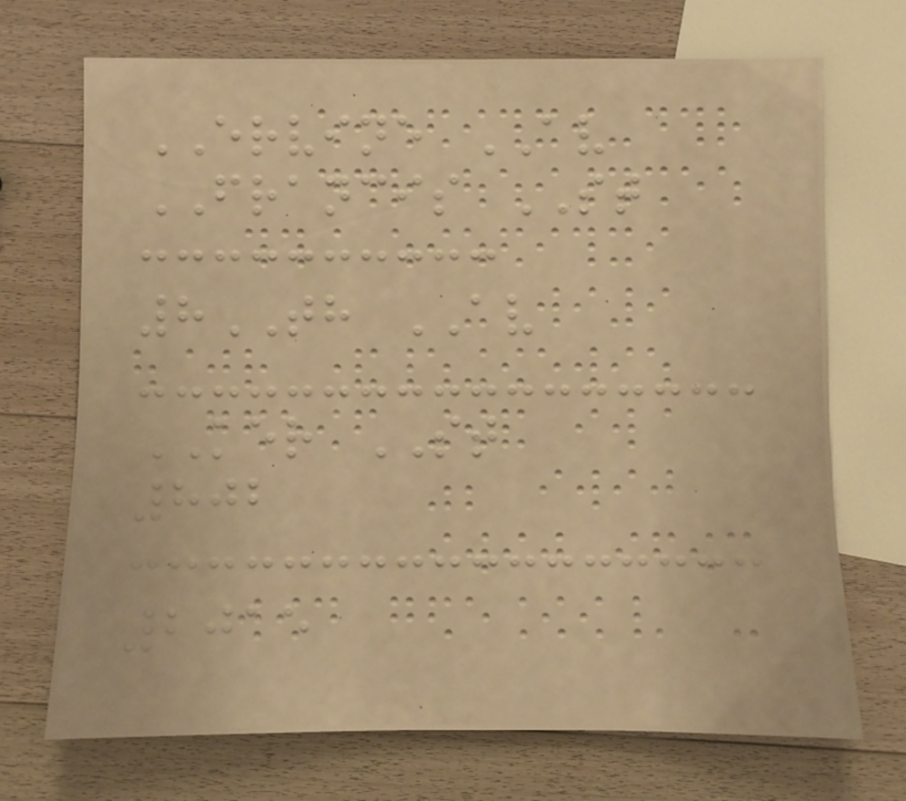ERVINE AV
FRANCIS ST
8TH AV
KER ST
802
2015
